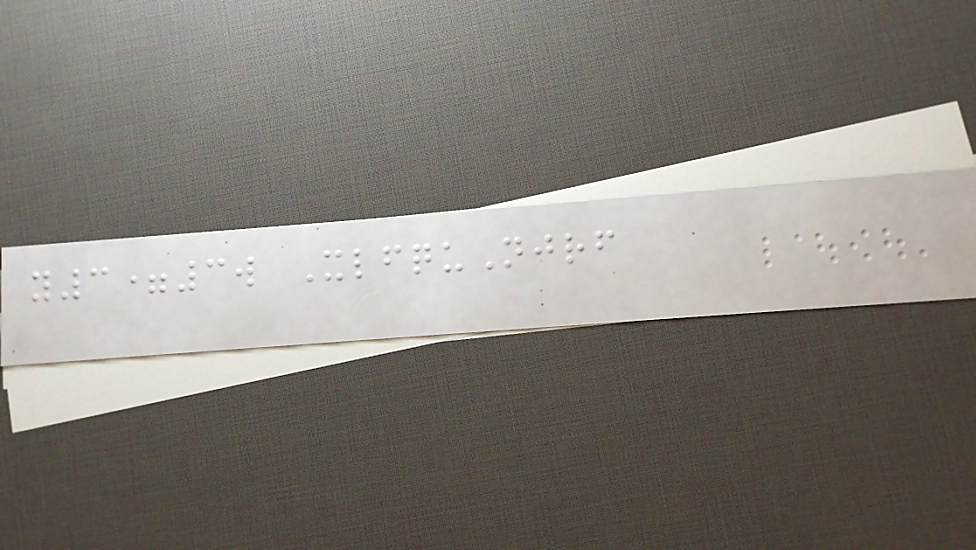y3=3w XlfquNjrf
